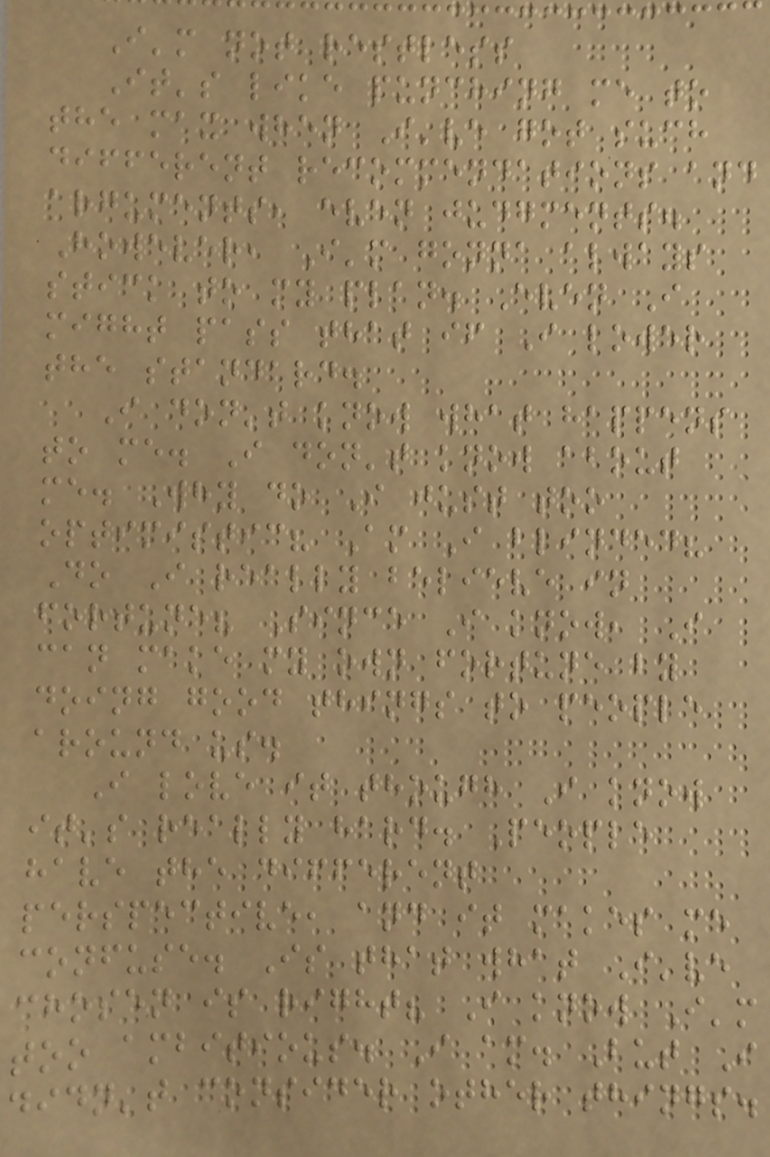I'm not restless
It's like punching me to
the max when I've got such
different recommendations and
arguments, even judgments.
However, I'm gonna always
stick to my plan. Even I
might pass that if I lower
the standard.
I don't know what happens
to me. I don't know about
me. Why do I just too
optimistic? Am I blinded?
Do I really believe in
fortune? Since I know, I
can make my own fortune by
doing good things to people
around us.
I love it though I know
it's really hard. People
have the different
perspective, and it makes me
confuse. Is that what I've
chosen is right? I know I'm
too ambitious. I am. But I
didn't consider other things.
